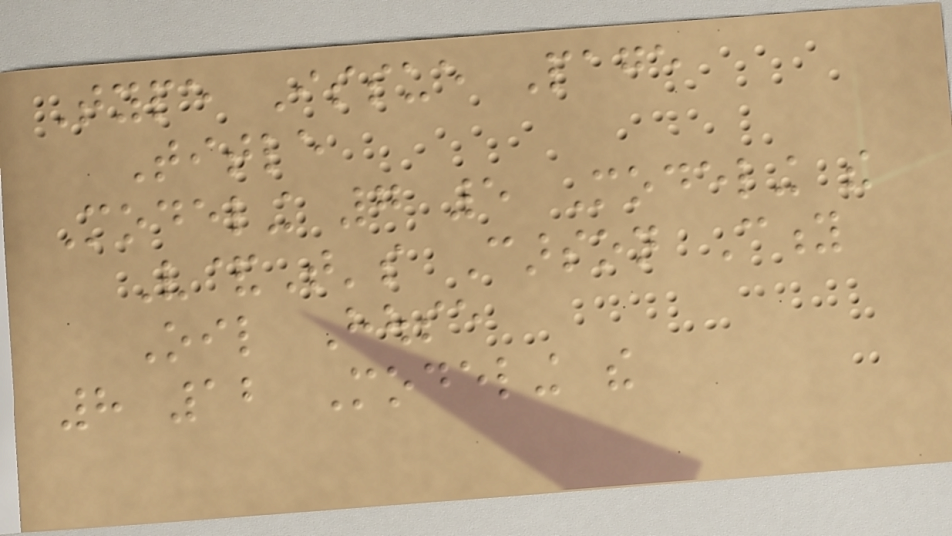Type Issue Page
Title
Modeling 7 5 Modeling the
V&T's Carson City
Oil House
8 12 Modeling the
